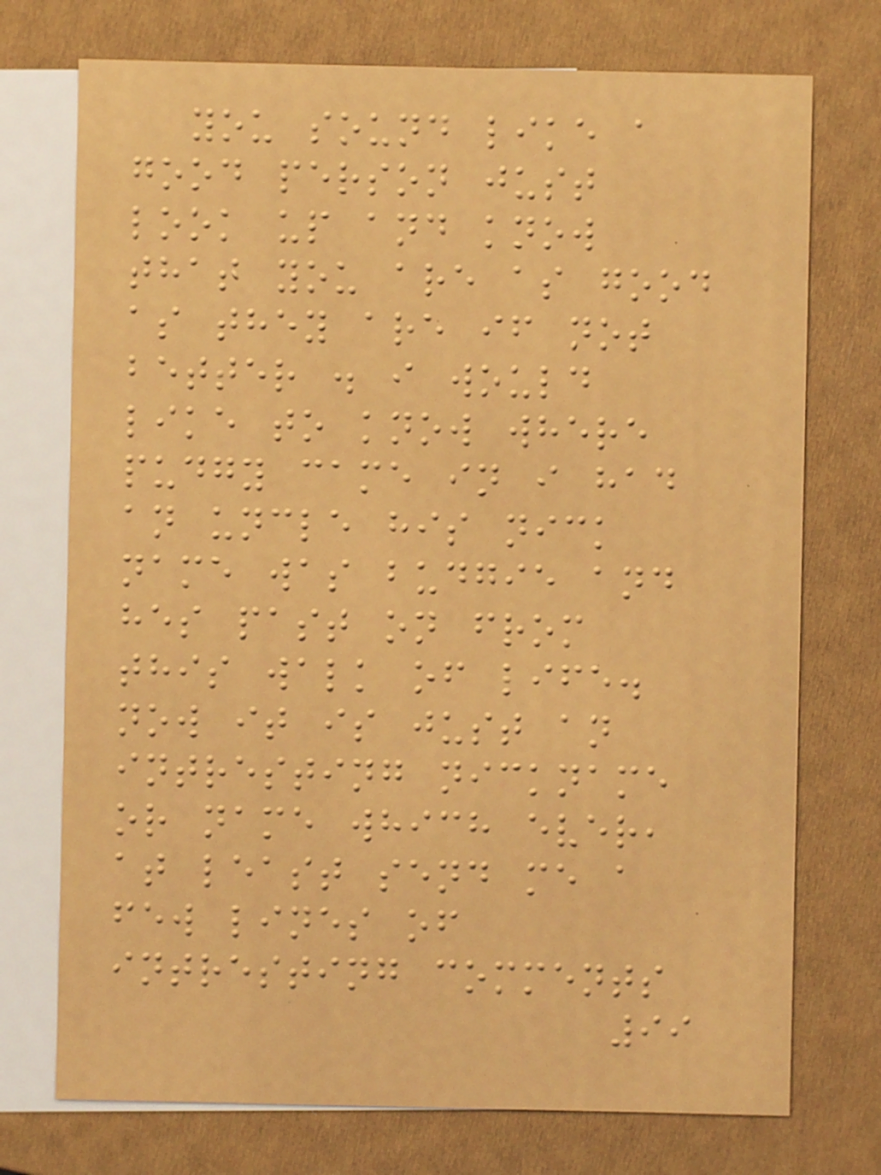you sound like a
good person just
look up and know
that you are as good
as they are if not
better . i would
like to know where
pudgy came in i had
an uncle his nick
name was budgie and
hes past on from
this walk of life.
now it is just an
intresting nickname
or name which ever,
at least send me a
few lines of
intresting comments
99
